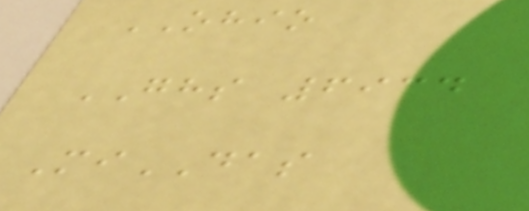OHIO
GHS 6934
MiDAS
